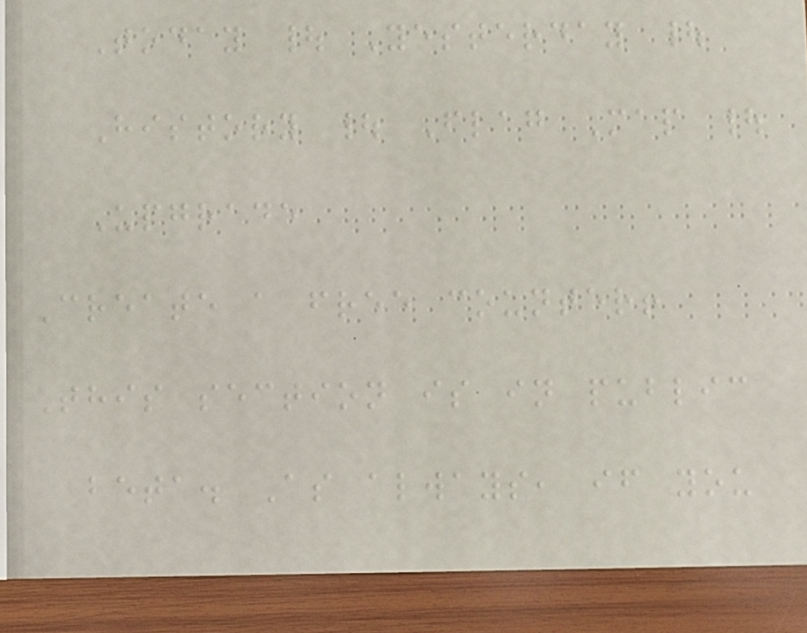Today | Yesterday |
History | Flag Map |
Upgrade
Create a free counter!
This section is in public
beta. As always, if you
